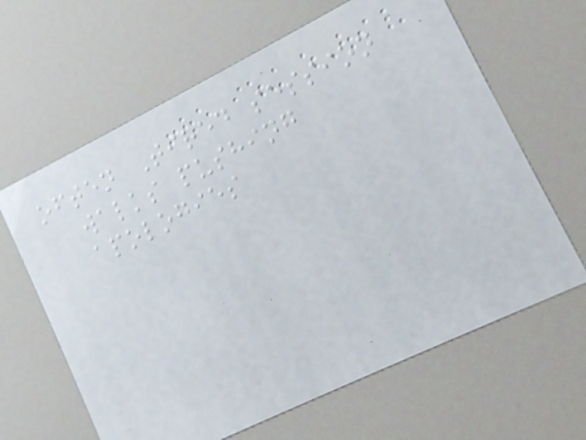often Tired session
walks pushing
apologies
